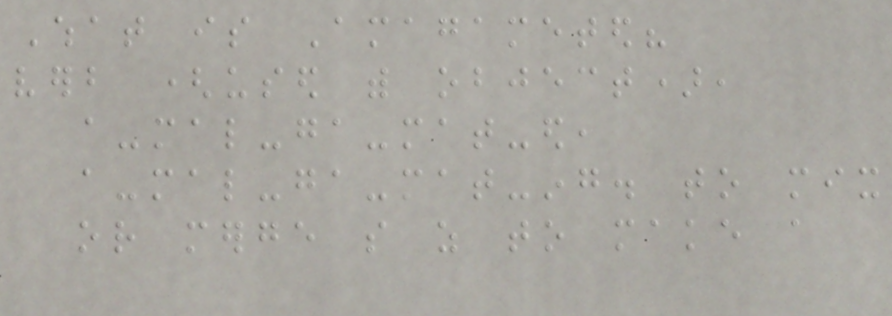What is Amagameted?
verb (used with object),
a-mal-ga-mat-ed,
a-mal-ga-mat-ing. to mix
or merge so as to make a
